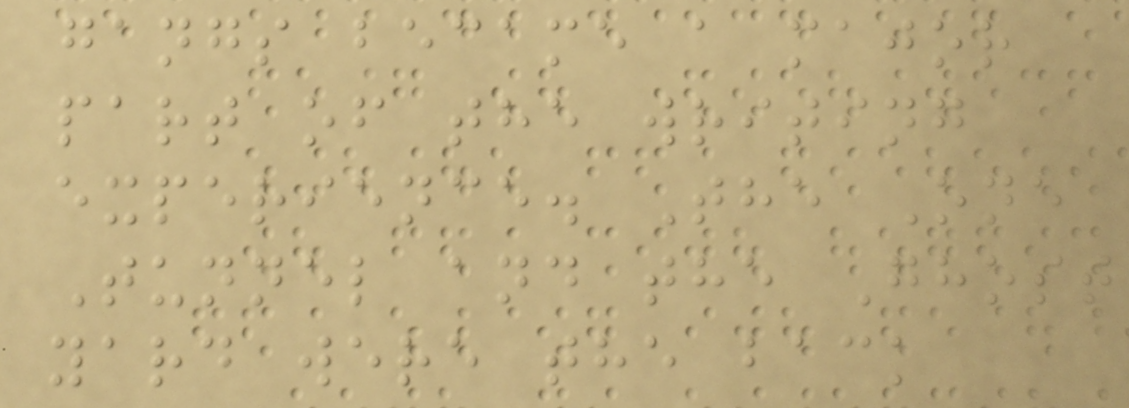gangs became a major
part of the writing
experience. The One
Tunnel and the Ghost
yard were the back
